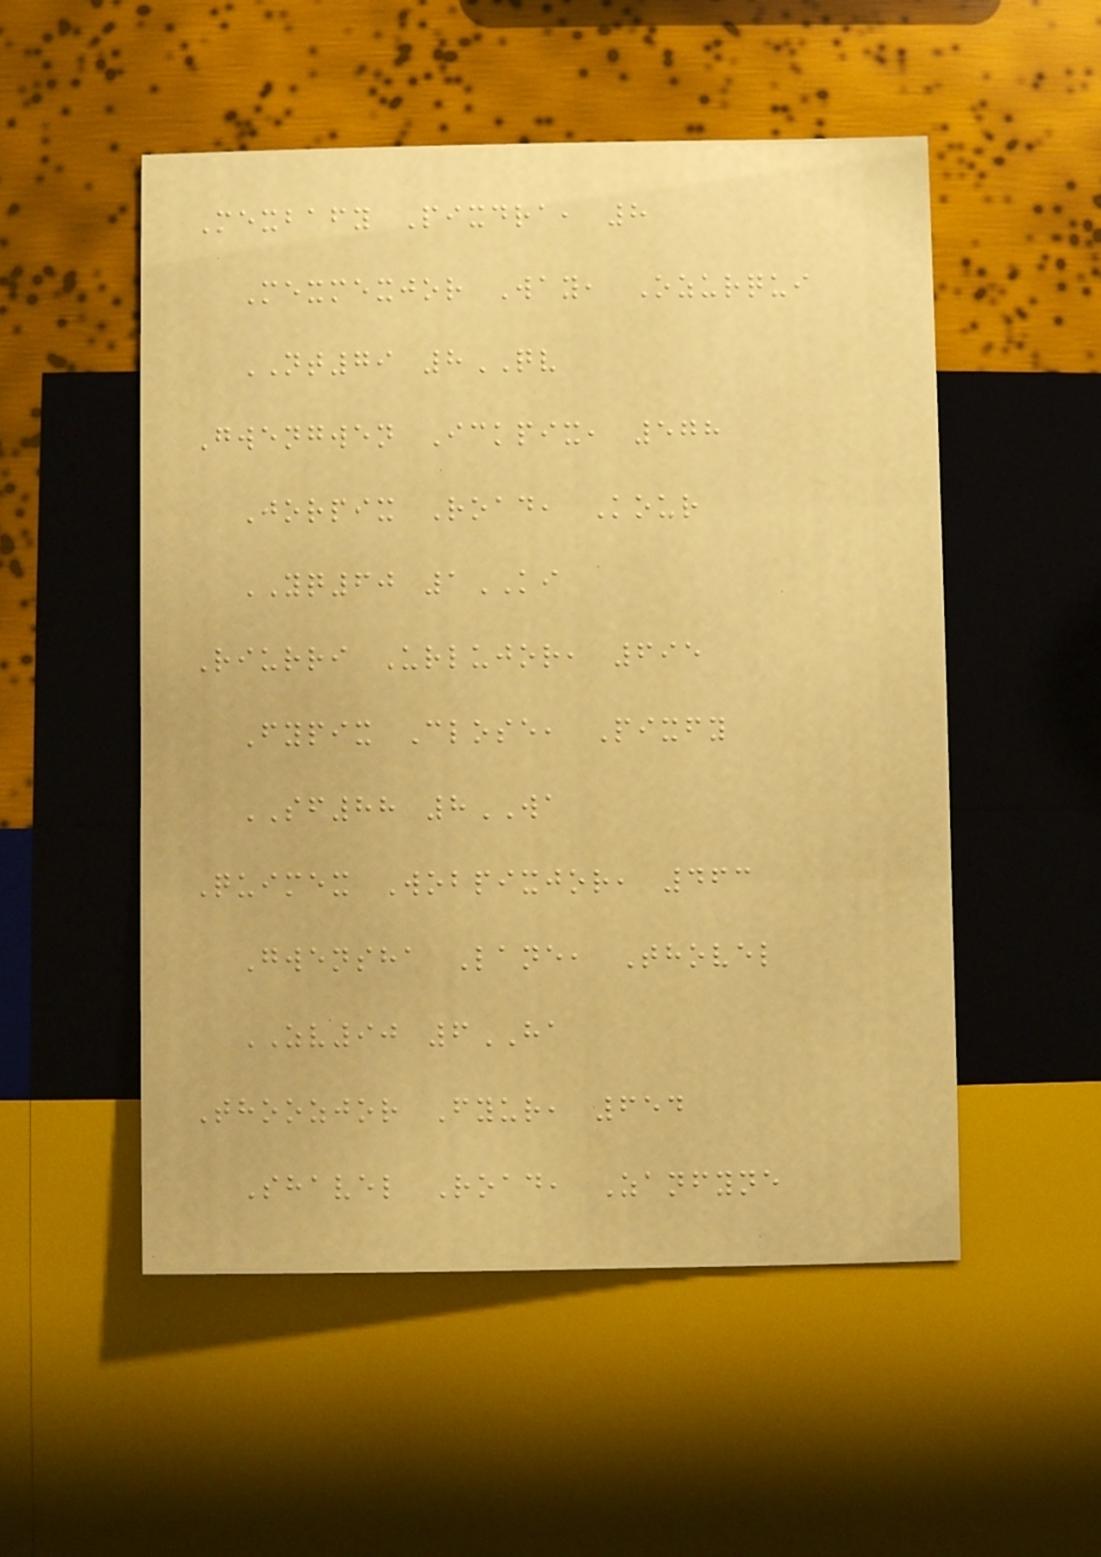Mexbafy Pixdra, 8
Mexmexjor Way, Ozurqui
NT79 8QV
Gwengwen Ickpix, 578
Jorpix Road, Kour
YQ60 1KI
Riurri Urlujor, 695
Fypix Close, Pixfy
SF88 8WA
Quimex Wobpixjor, 463
Gwensha Lane, Thovel
ZV90 6HA
Thoozjor Fyur, 654
Shavel Road, Zanfyne
